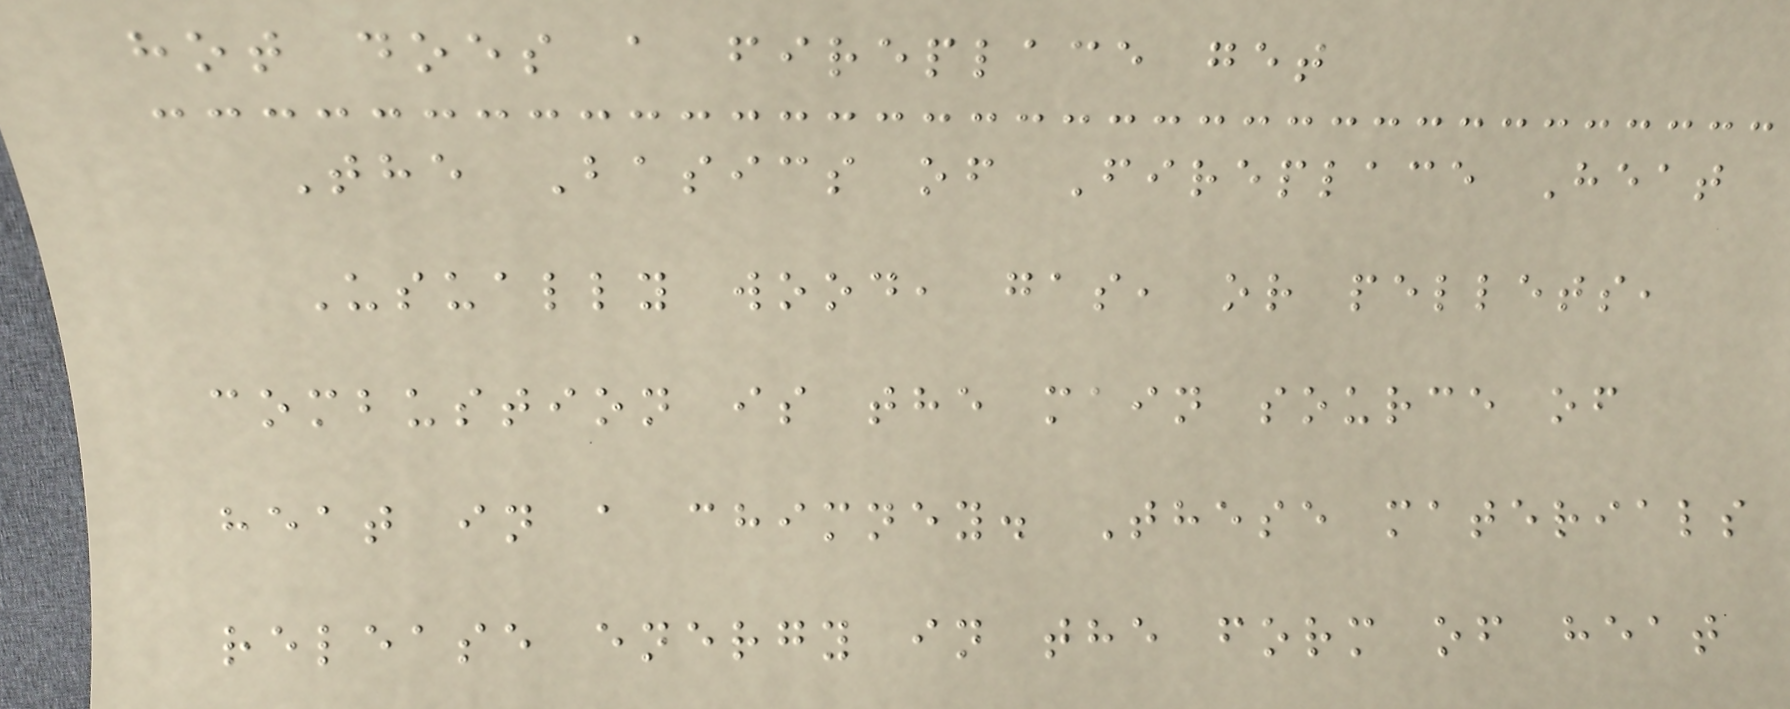hot does a fireplace get
The Basics of Fireplace Heat
Usually wood, gas, or pellets,
combustion is the main source of
heat in a chimney. These materials
release energy in the form of heat
